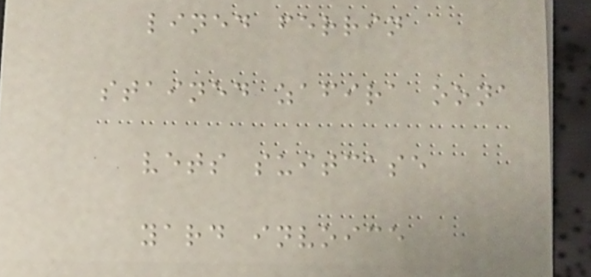lined ferrin
stained zafira oona
vets suitcase
yard invoice
